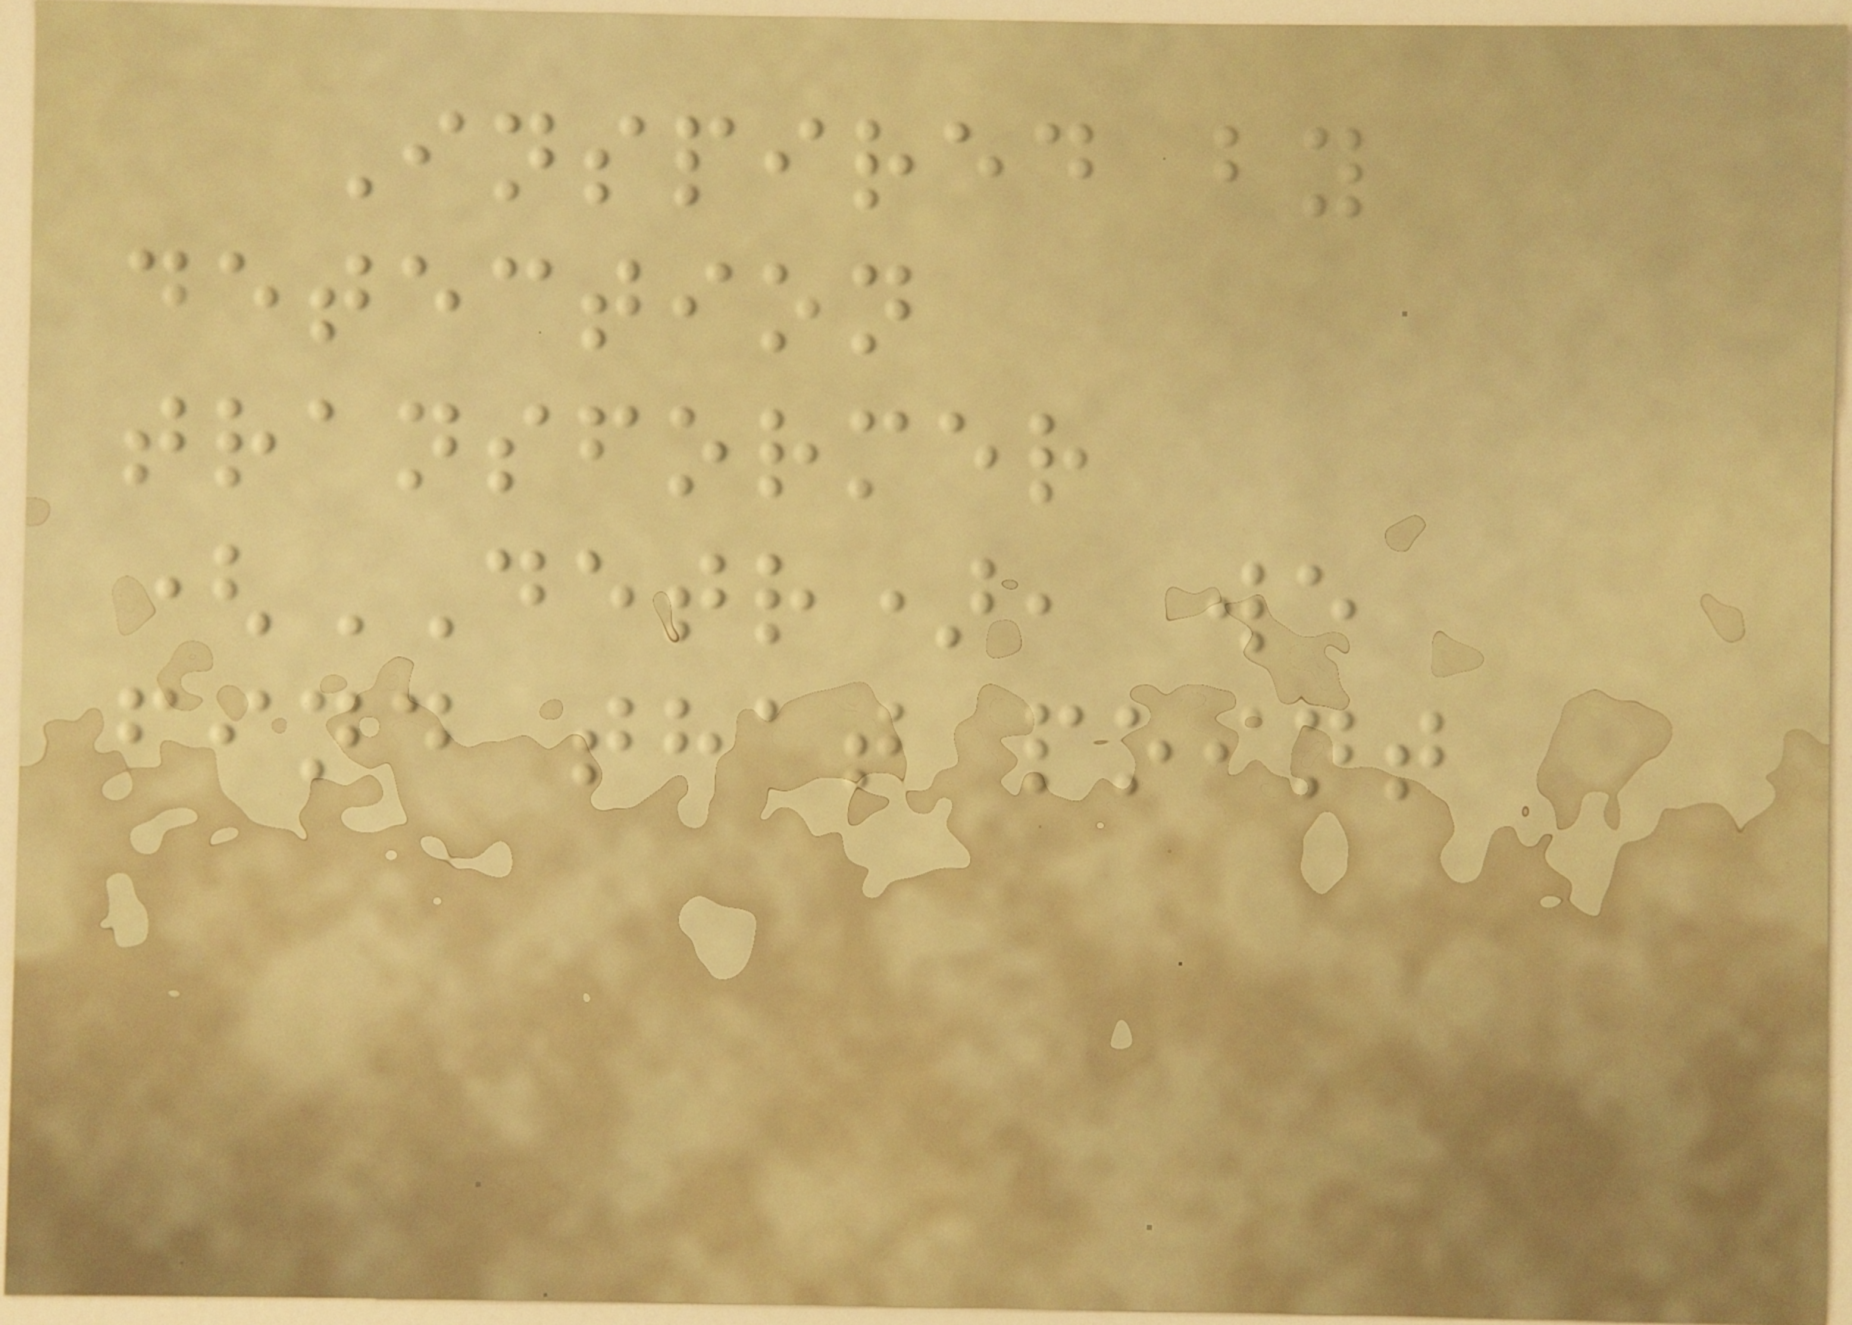Inspired by
detection
transformer
(DETR), we
find that point
